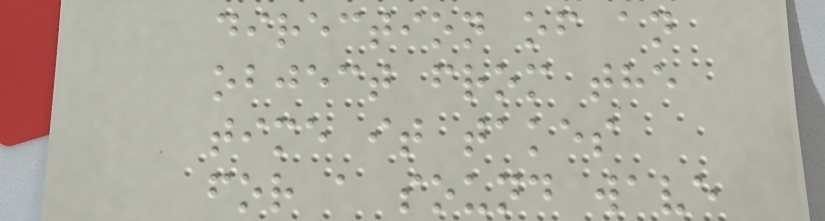direction of an
object from the
time it takes
for a sound wave
